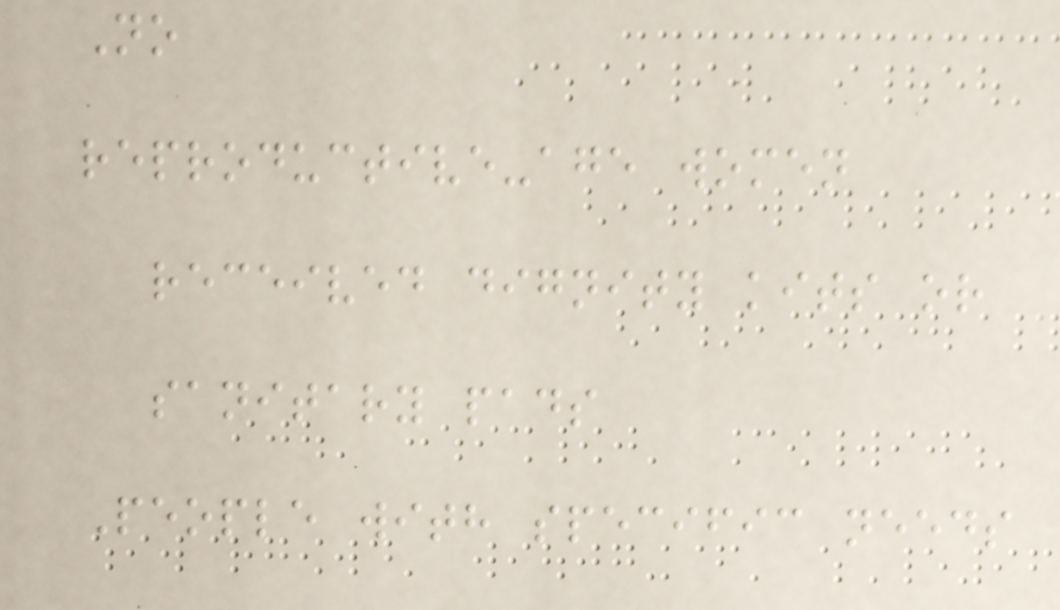No
reproductive-age women
received dignity kits or
sanitary pads
People with specific needs
